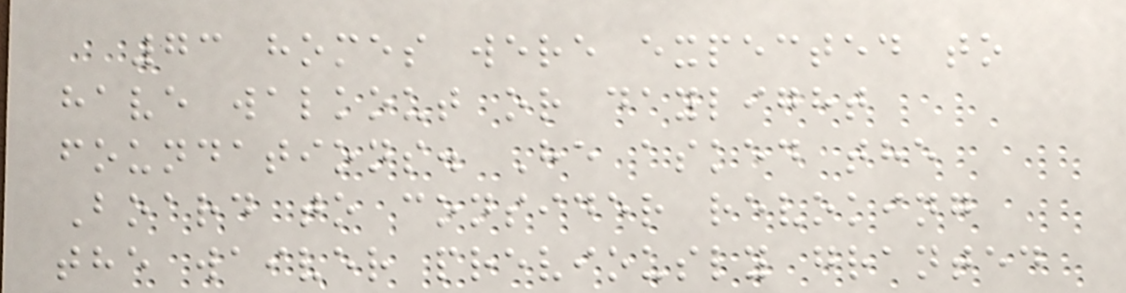73 homes were expected to
have walkout or daylight
foundations. He asked the
Board to consider revoking
the waiver previously granted
